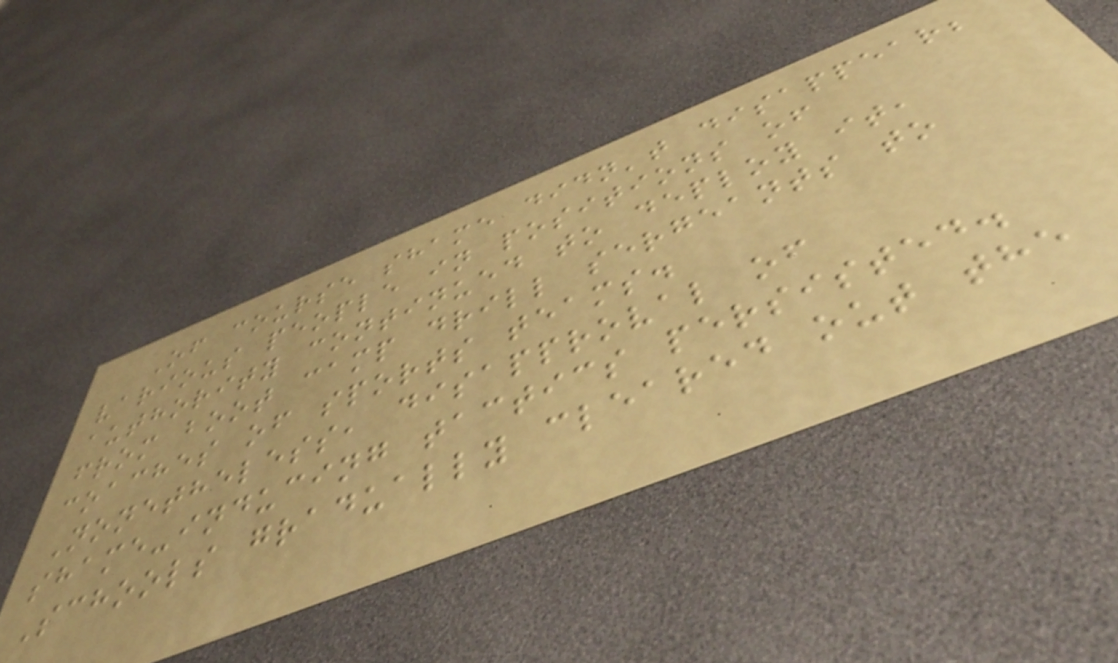Of course shame didn't disappear;
various people in positions of
authority continued to deploy it,
from boot camp drill sergeants to
coaches of sports teams.
Nonetheless, disapproval of
shame-inducing tactics persisted.
Schools gradually cleared out the
